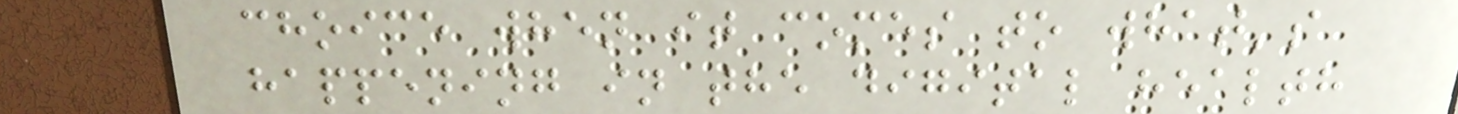choice when it comes to what's
happening in the digital health
